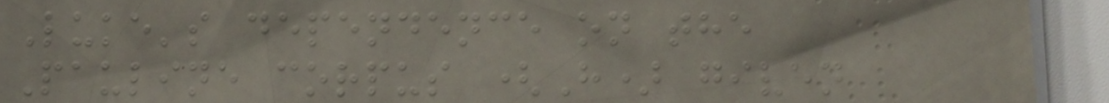Luke's dependence on the
Pauline corpus (H) given
